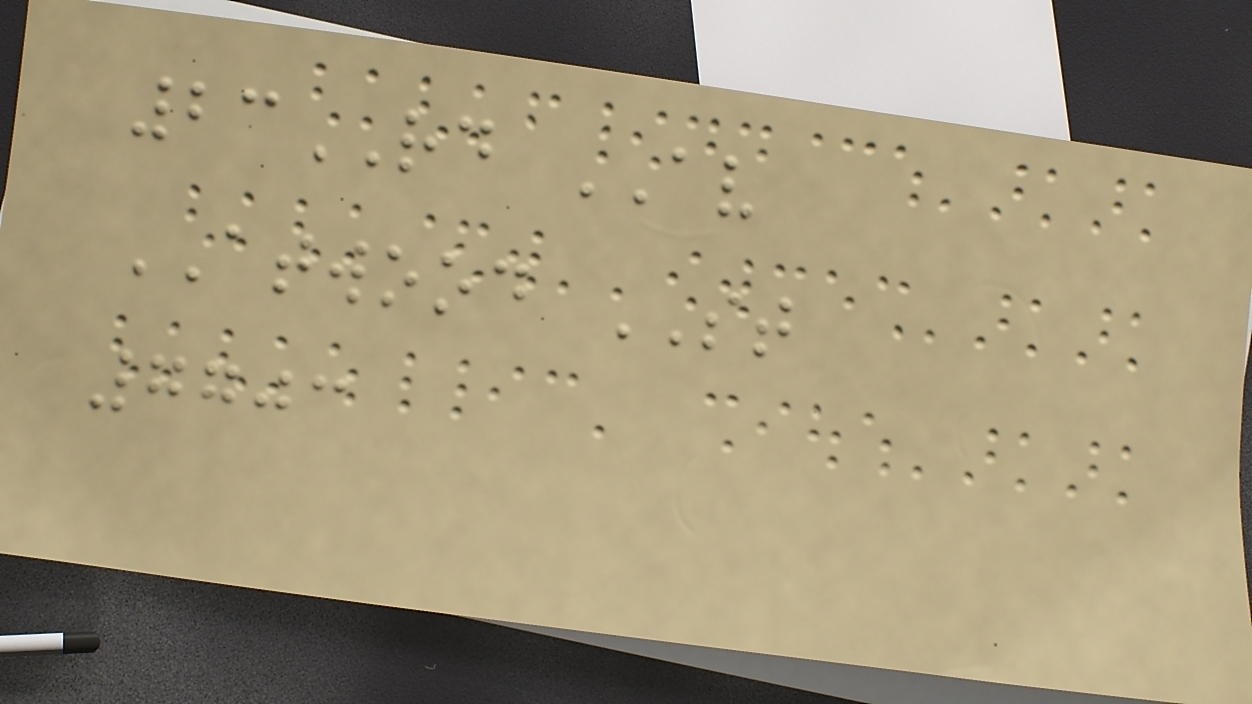23RD AV
ATWOOD ST
7703
